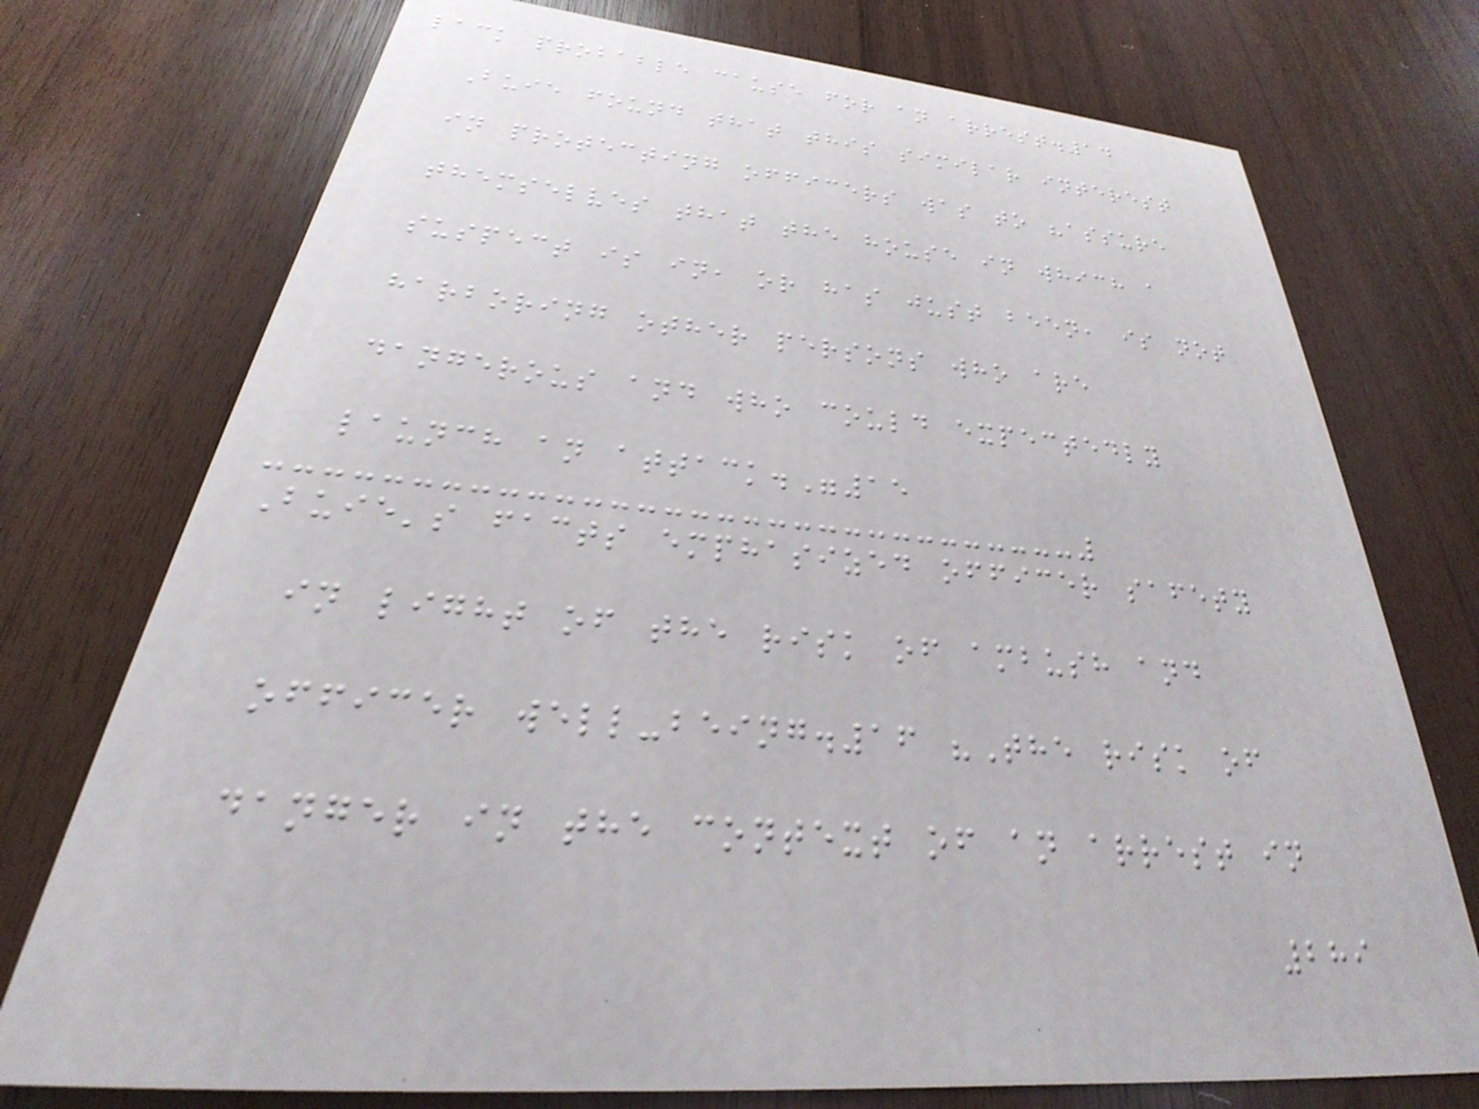lack probable cause for an arrest.14
Buie found that this similar interest
in protecting officers was to "assure
themselves that the house in which a
suspect is in, or has just been, is not
harboring other persons who are
dangerous and who could expectedly
launch an attack."15
Buie's facts emphasized officer safety
in light of the risk of ambush and
officer well-being.16 "The risk of
danger in the context of an arrest in
289
